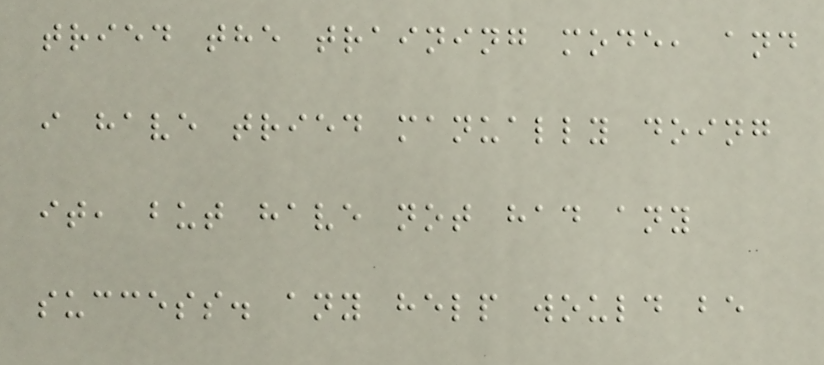tried the training mode, and
i have tried manually doing
it, but have not had any
success. any help would be
